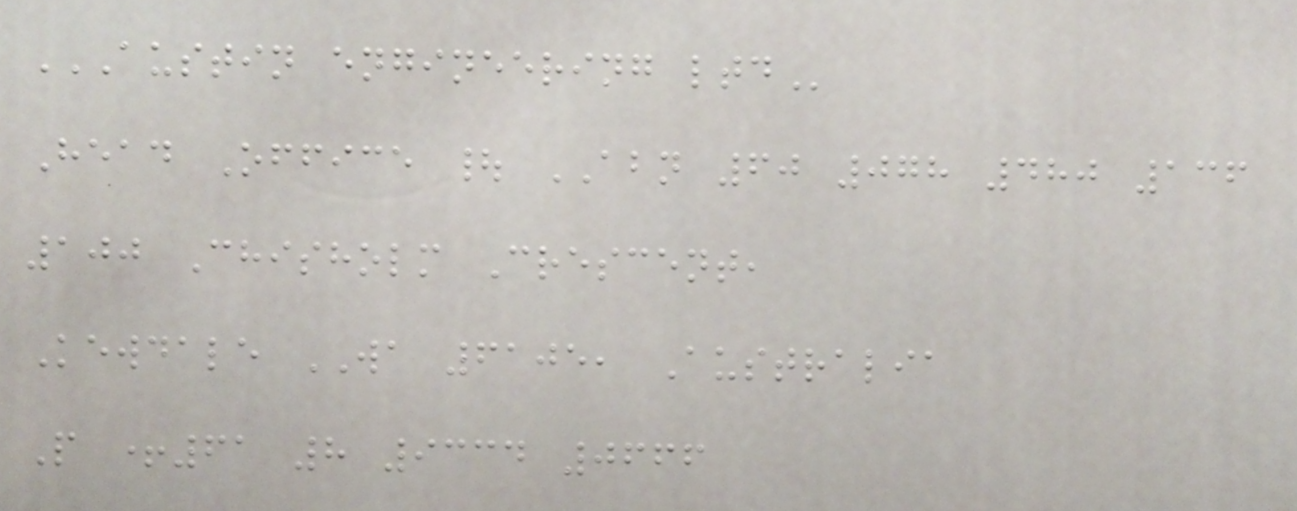AUSTIN ENGINEERING LTD
Head Office | ABN 60 078 480 136
100 Chisholm Crescent,
Kewdale WA 6105, Australia
P +61 8 9334 0666
